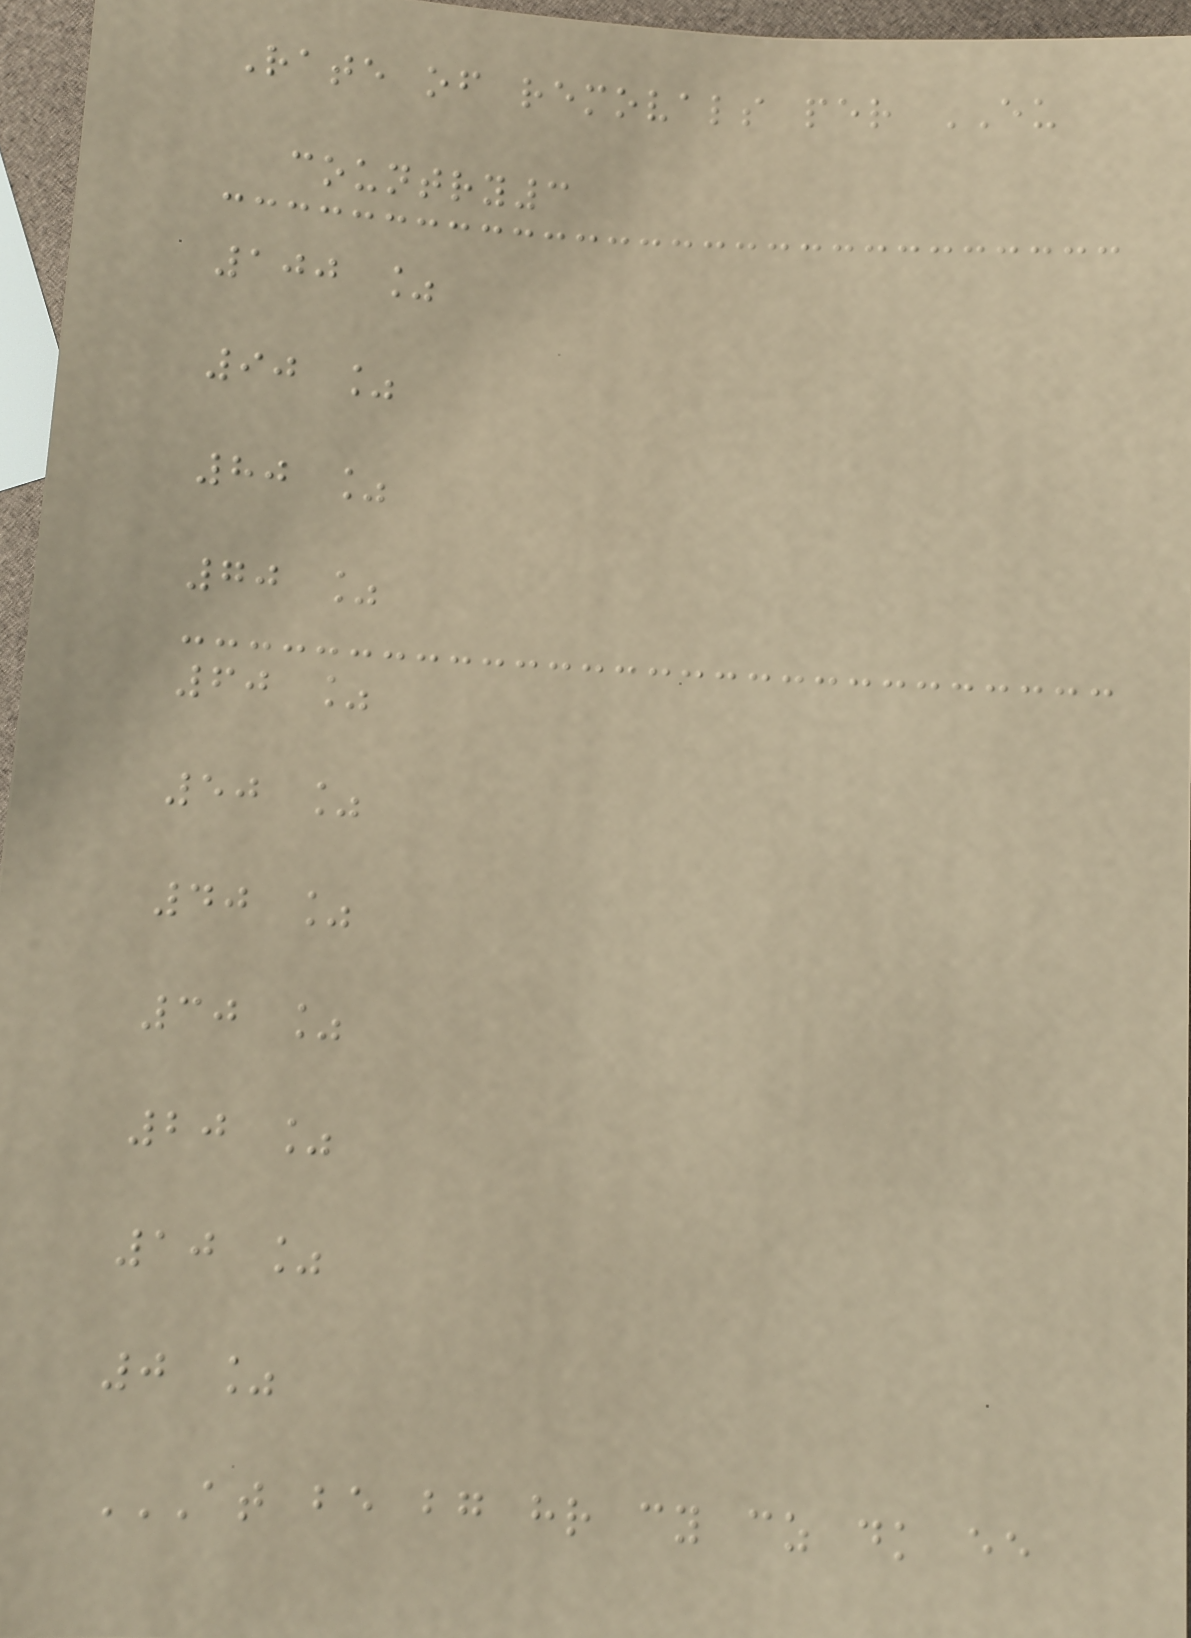Rate of removals per EU
country3
100 %
90 %
80 %
70 %
60 %
50 %
40 %
30 %
20 %
10 %
0 %
AT BE BG HR CY CZ DK EE
